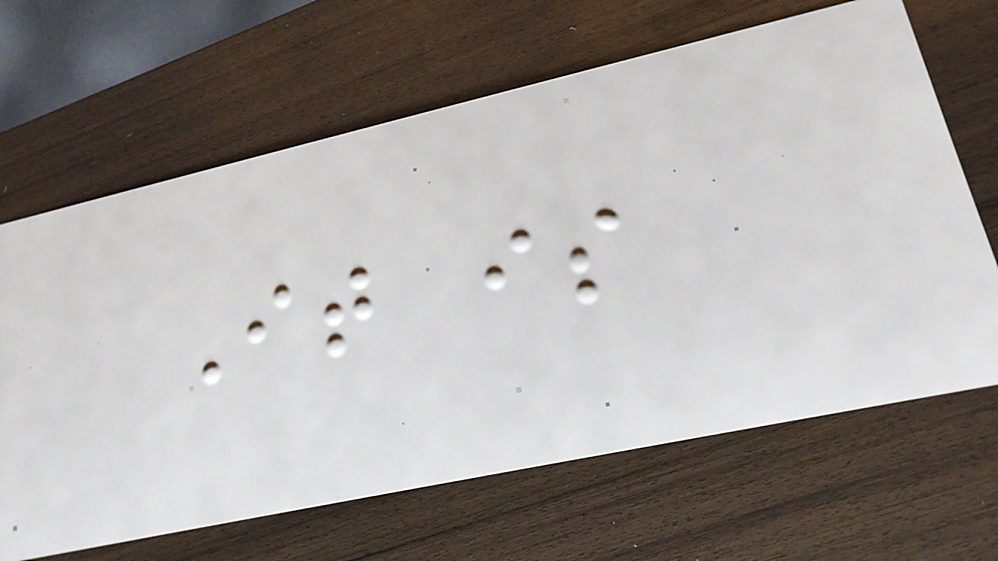It is
